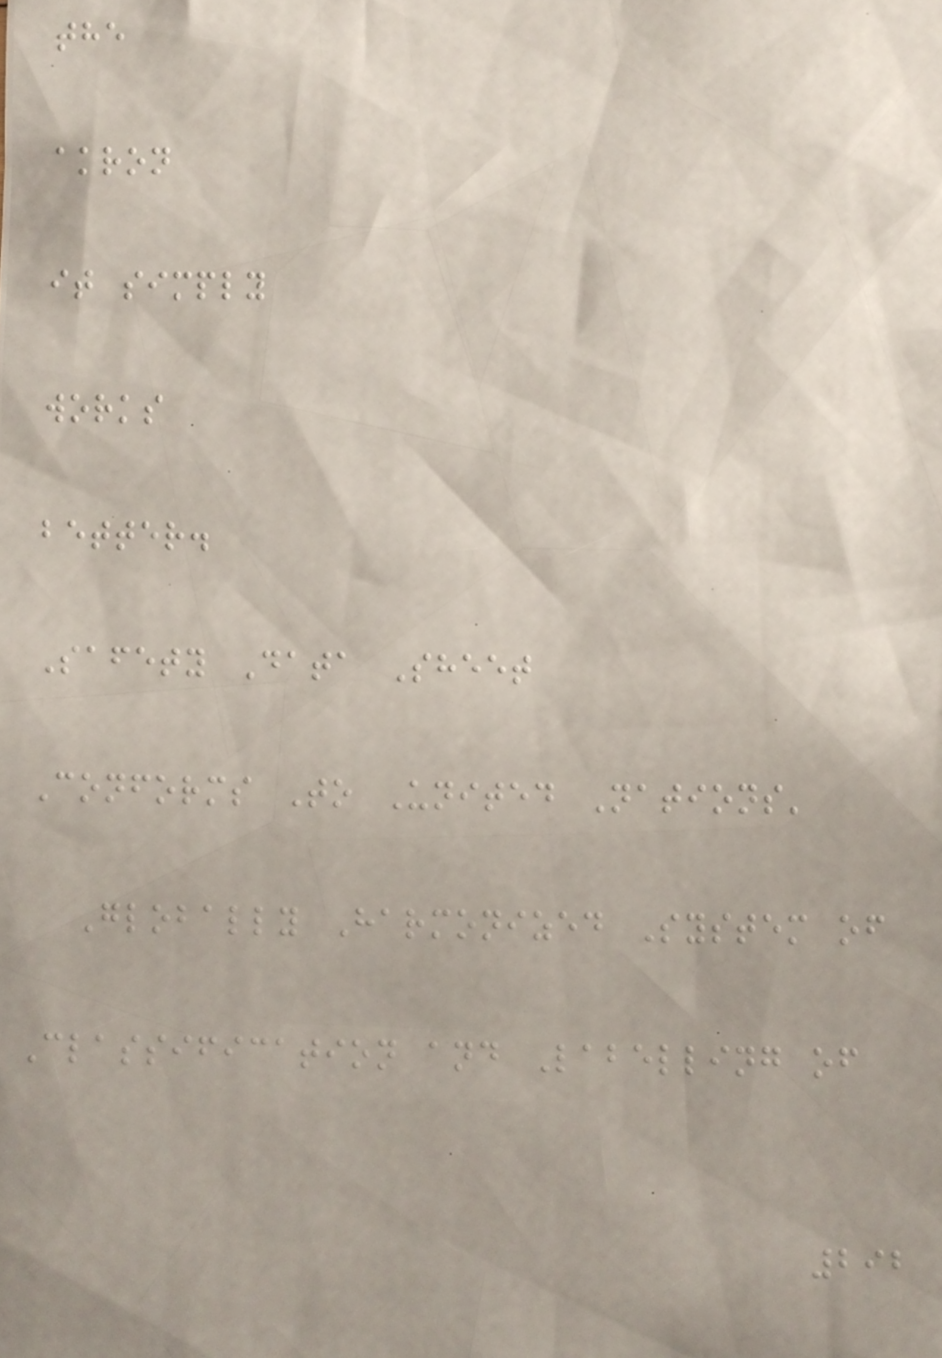the
akron
it simply
works
better.
Safety Data Sheet
Conforms To United Nations'
Globally Harmonized System of
Classification and Labelling of
292
